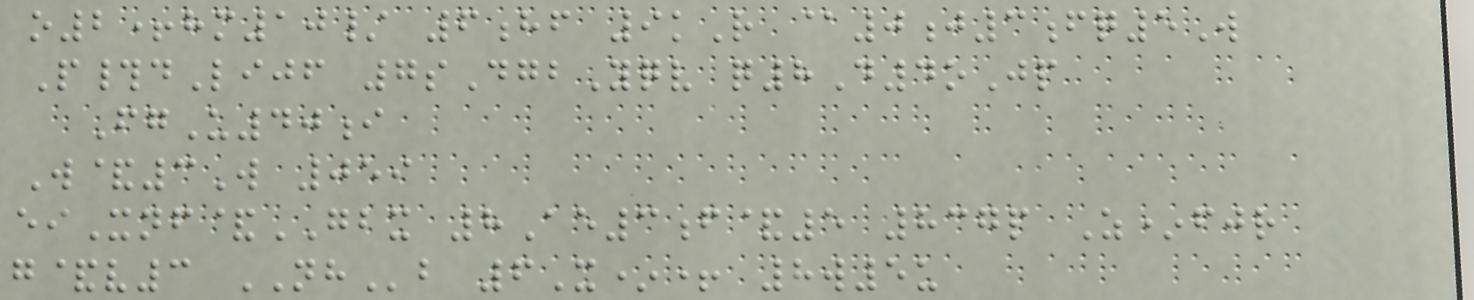o2+hm10/ 6hf 9kR @0j3fq5W
P#dLijf 7sDgbYqv q8D4oJp
FgU40i
W&3W 059
eiXnf&GBX 8Ae3f&5 837p Z*fjr
g&v3 NHb 6X*+ 8w5u
